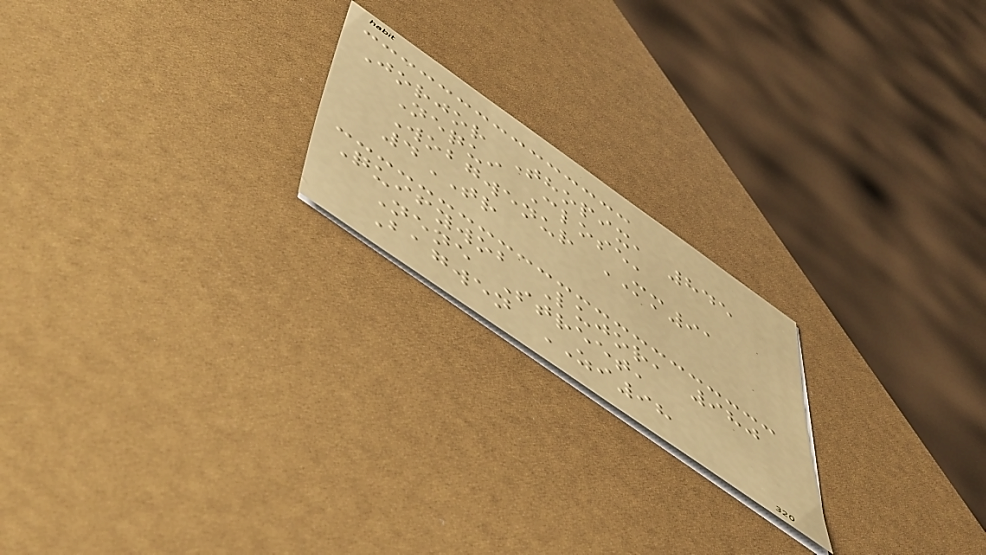Jorjor Thopix, 845
Nequi Close,
Wobgwenur MM91
4TR
Quifywob Lujor, 980
Nene Street,
Bagwen ZI98
